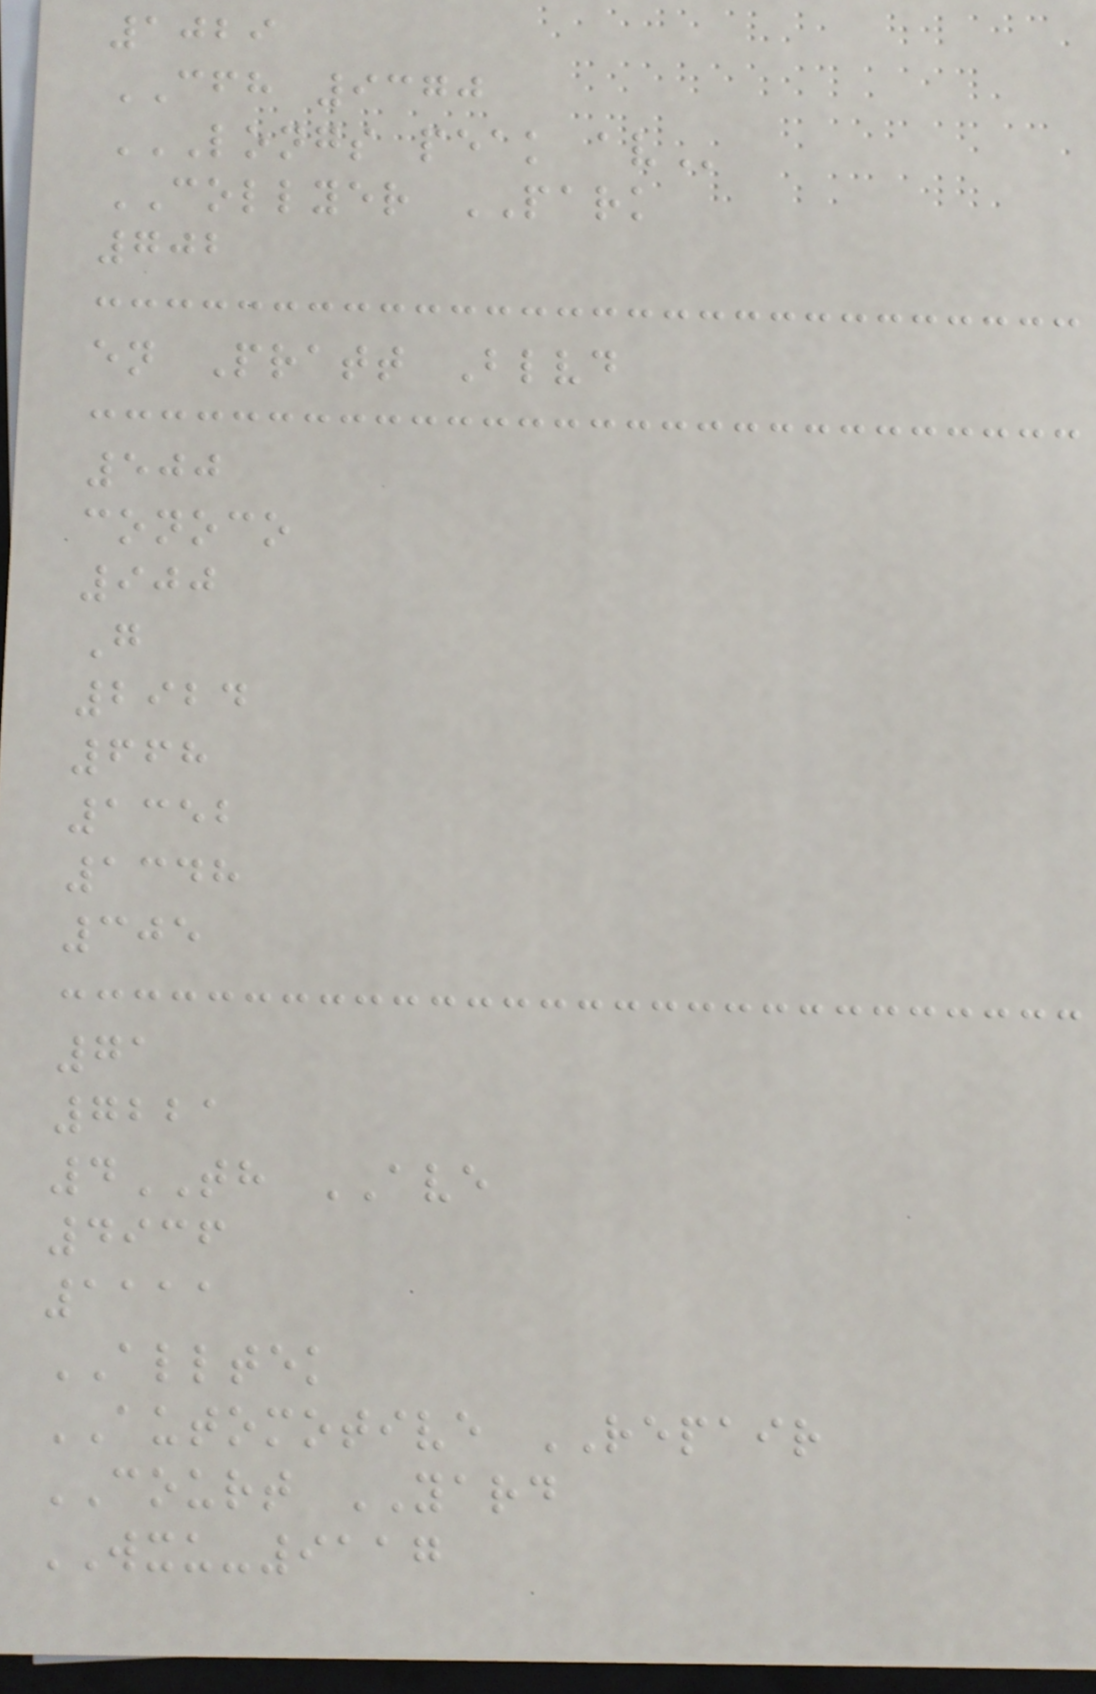1029
CFH 9370
LONGS PEAK AV
COLLYER PARK
702
en Pratt Blvd
500
conoco
900
G
2924
668
1352
1348
305
71
7221
4TH AVE
4936
1111
ALLTEK
AUTOMOTIVE REPAIR
COURT YARD
WXU-9117
